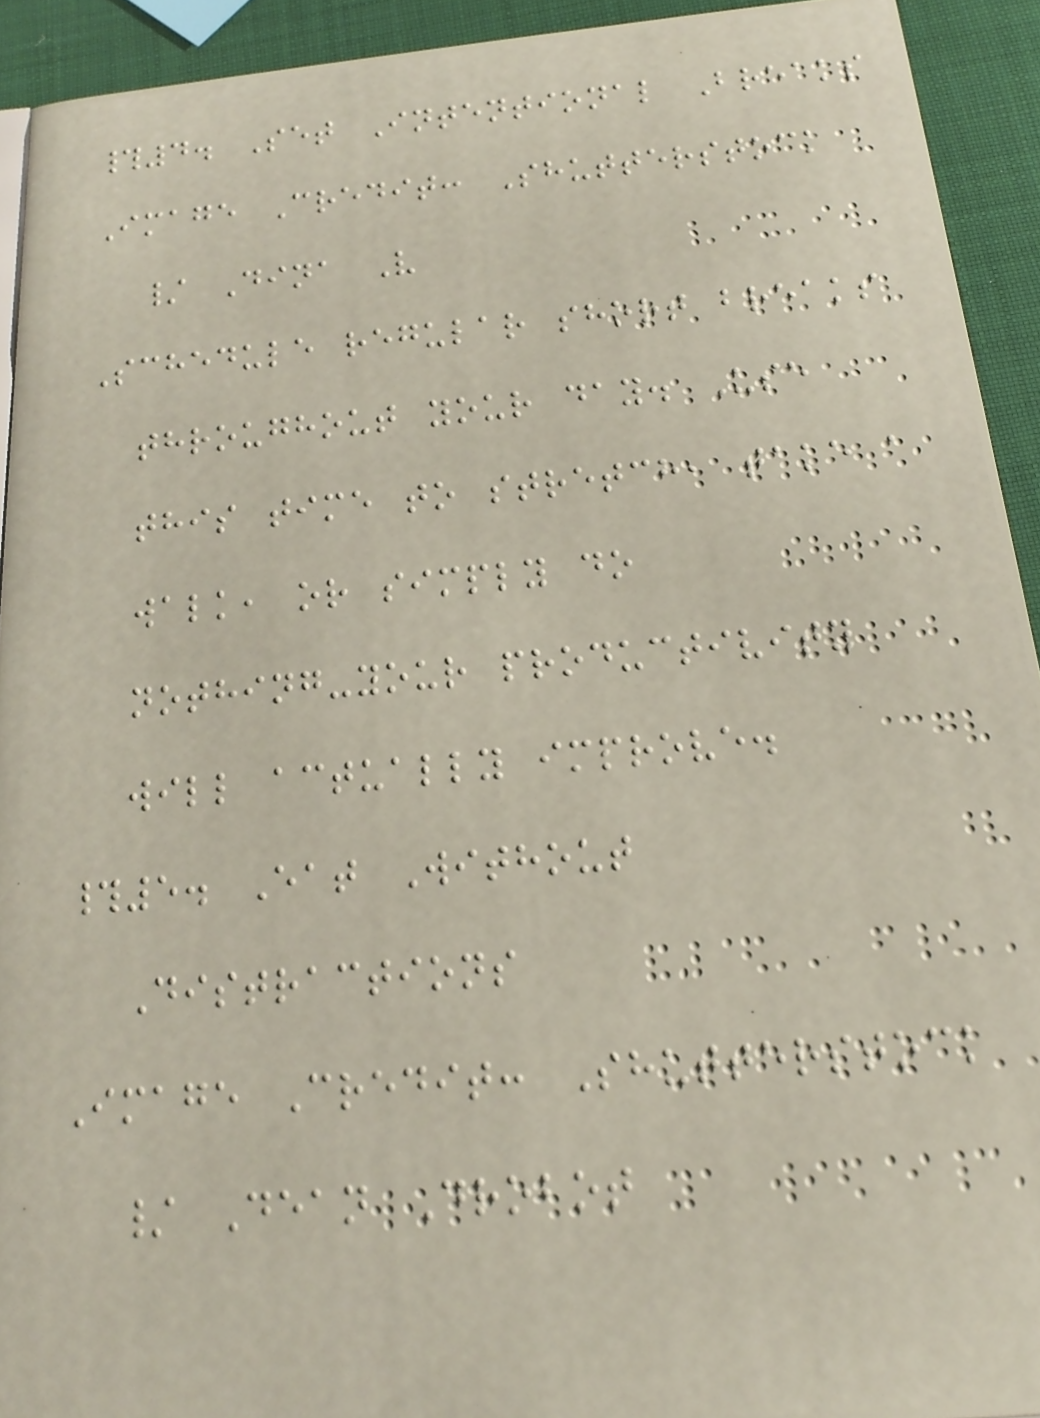#4. Set Intentional Breaks
Image Credit: Shutterstock
/ Dina V
Schedule regular short breaks
throughout your day. Use
this time to stretch, take a
walk, or simply do
nothing-your productivity
will actually improve.
#5. Eat Without
Distractions
Image Credit: Shutterstock
/ Dean Drobot
